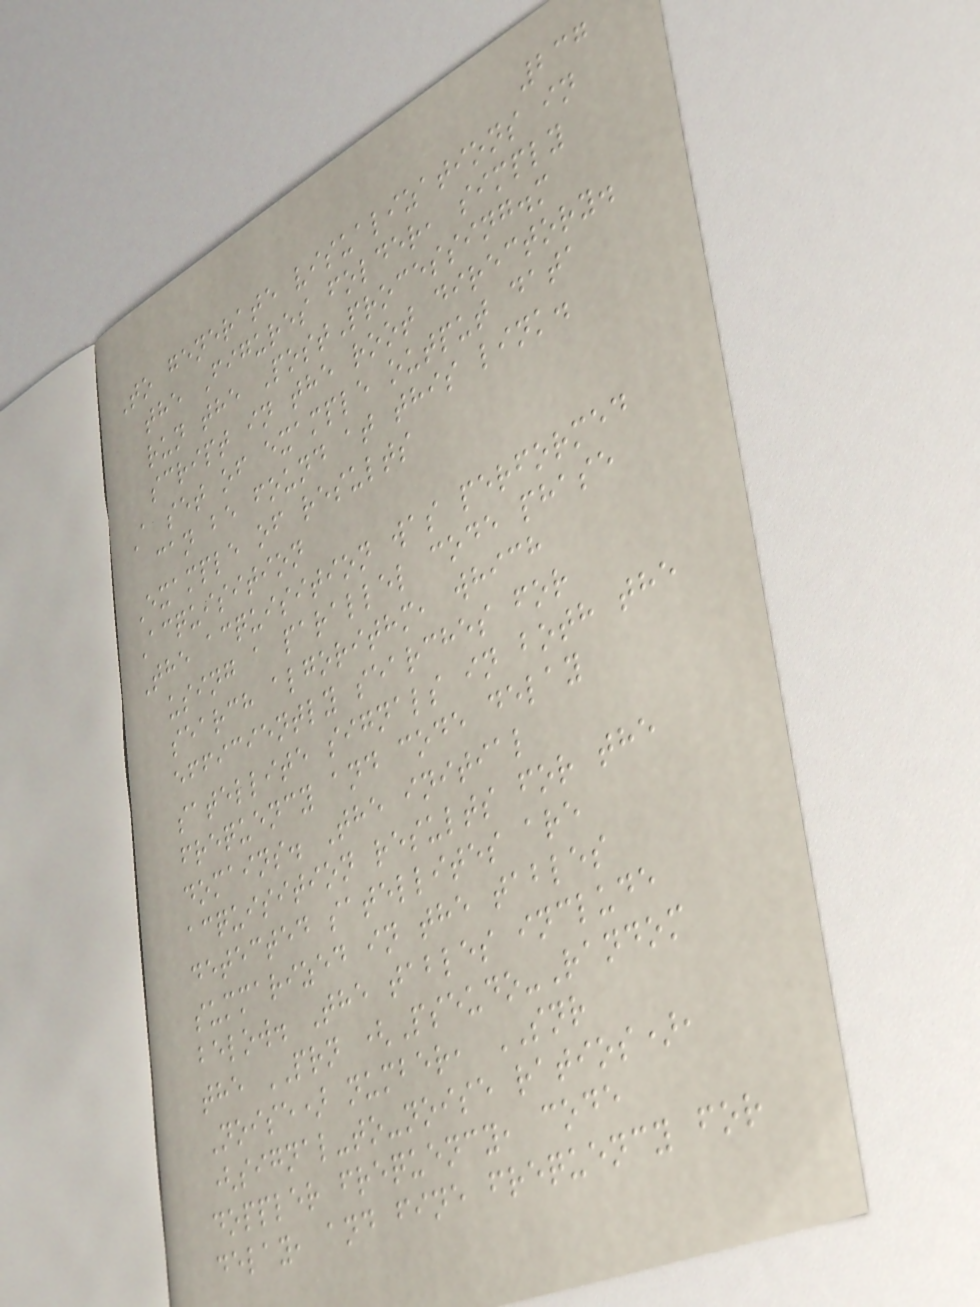237
To generate visualizations in
the Figures folder, simply
run the PostProcessing.m
script in the root directory.
A set of example output data
can be found at this link.
Example of results
Acquisition
The acquisition was performed
using a parallel code phase
search algorithm, which
efficiently searches for
satellite signals in both the
frequency and code delay
domains. The initial
acquisition results for the
detected satellites are
summarized in the tables
below. The tables include
the PRN (Pseudo-Random
Noise) number, SNR
(signal-to-noise ratios),
doppler frequency, code
delay, and fine frequency for
